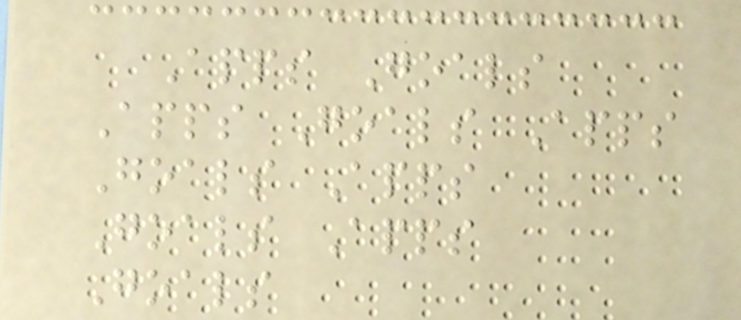Apps Goals
Apps Goals Apps
Goals Apps
Goals Apps
Goals
